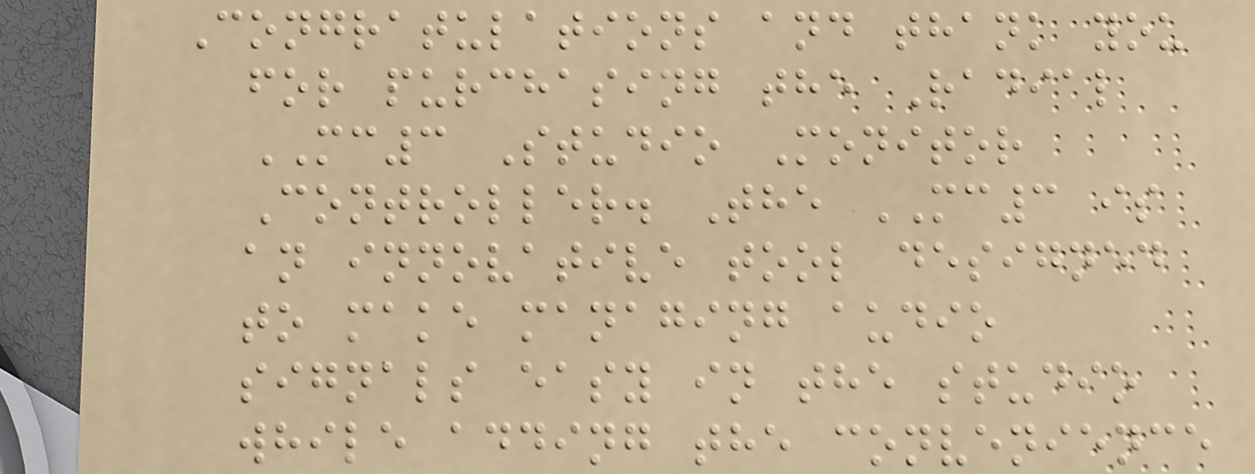Congratulations and thank you
for purchasing the Radial
MC3 Studio Monitor
Controller. The MC3 is
an innovative tool designed
to make managing audio
signals easy in the studio
while adding the convenience
